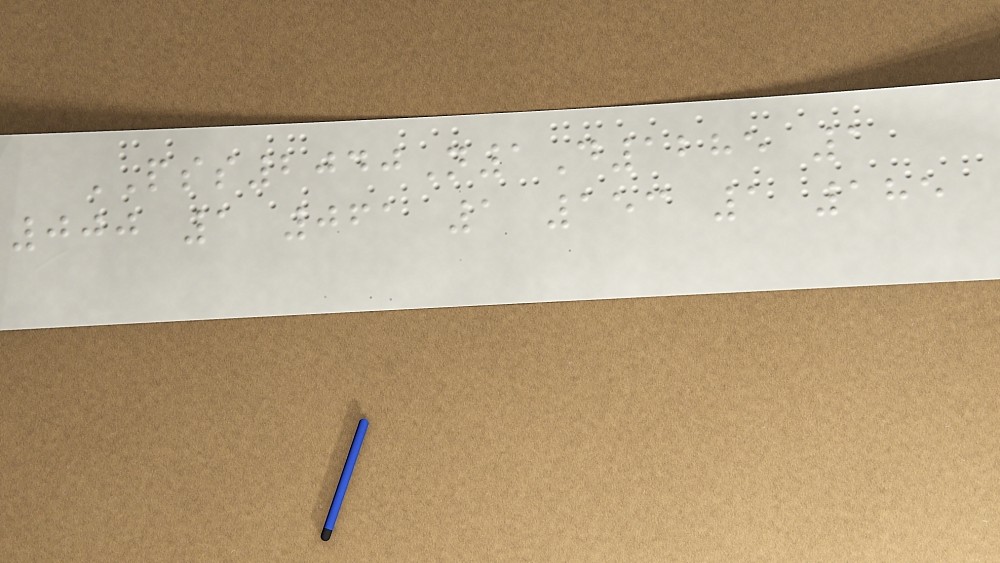PSS2040N1D1285 1
000 1 061 1 153 1 185
